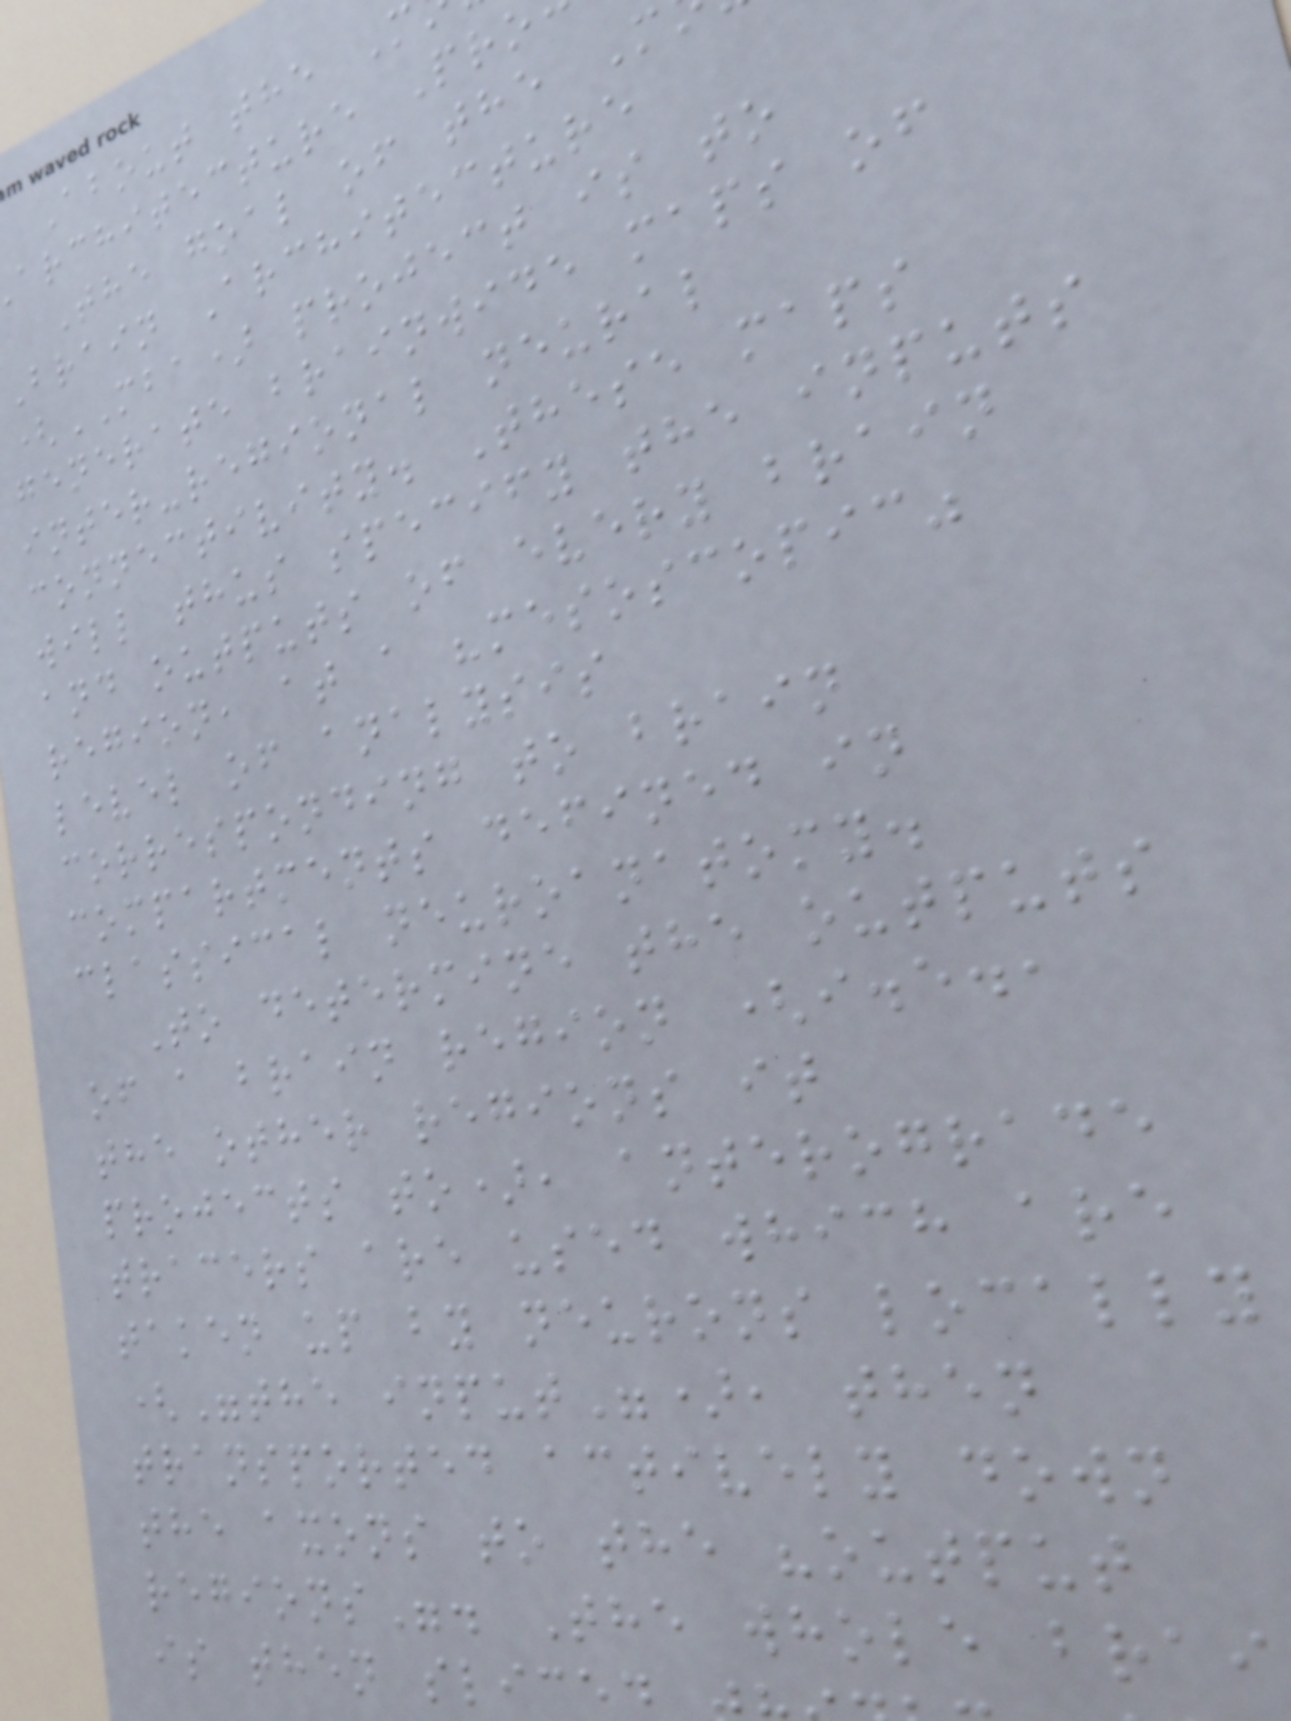About the M
architecture Pro
The goal of the M
Brain Architecture
(MBA) project is to
generate brainwide maps of
inter-regional neural
connectivity. These maps
will thus specify the inputs
and outputs of every brain
region, at a "mesoscopic"
level of analysis
corresponding to brain
compartments defined in
classical neuroanatomy.
To determine the outputs
of a brain region (i.e.,
the other regions it
projects to), anterograde
tracers are used which are
taken up by neurons locally
("the input"), then
transported actively down
the axons to the "output
regions". The whole brai
is then slice
